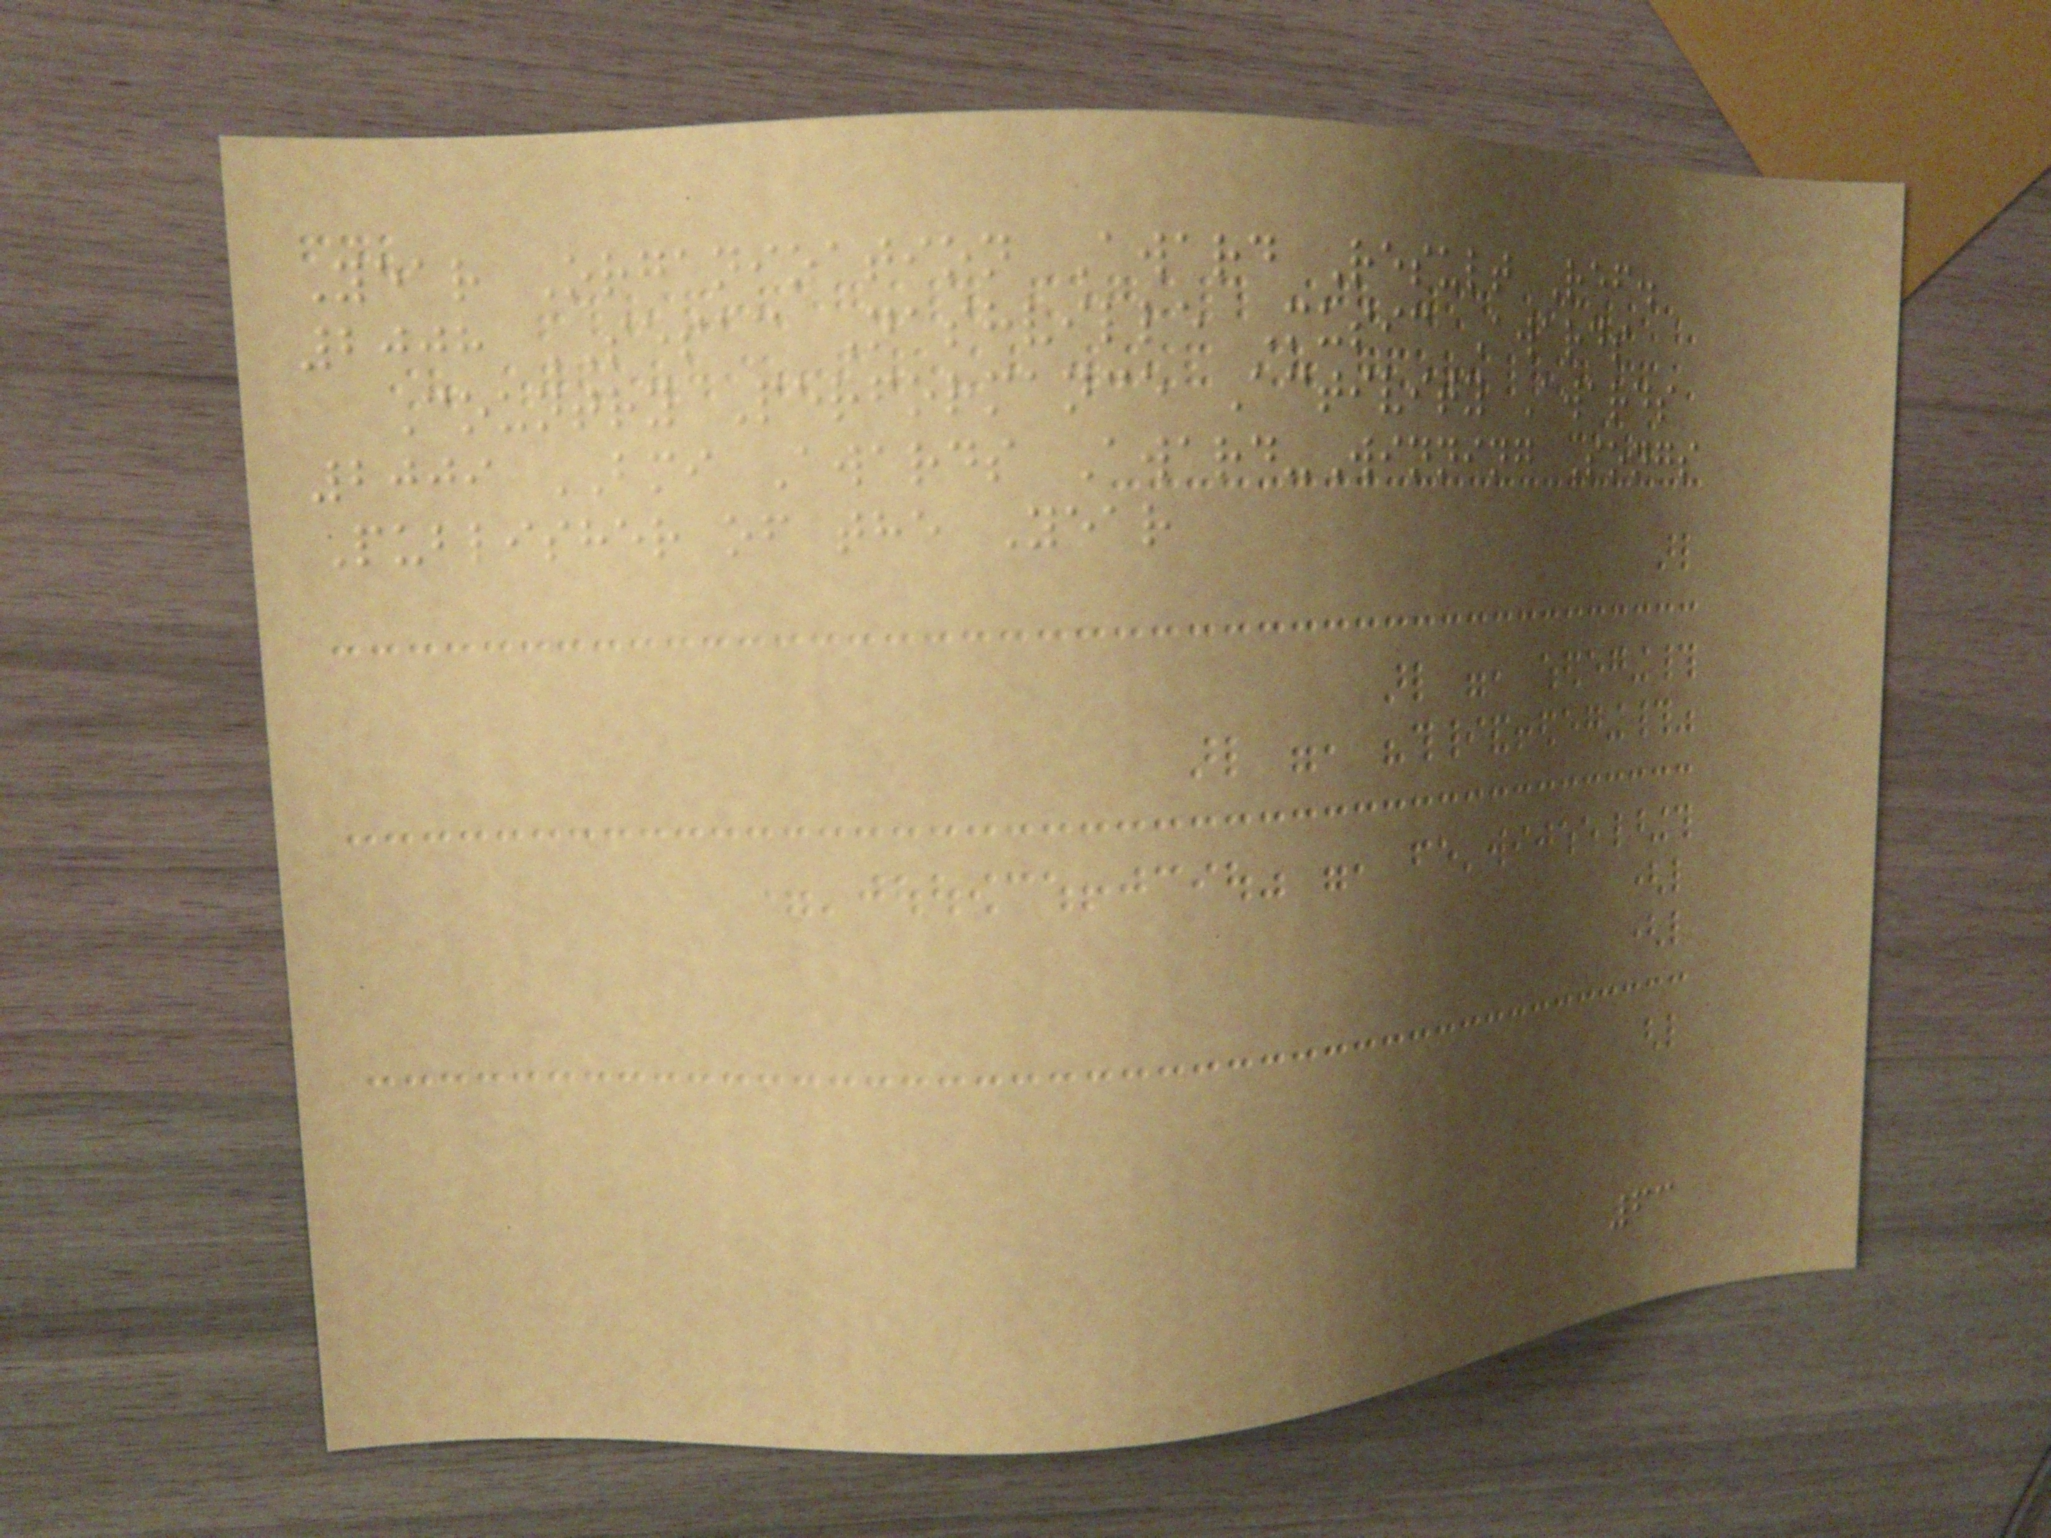Year Organization Award Result Ref.
2008 SESAC Nashville Music Awards
Country Performance Activity Awards
2009 BMI Awards Award-Winning Songs
Publisher of the Year
63
